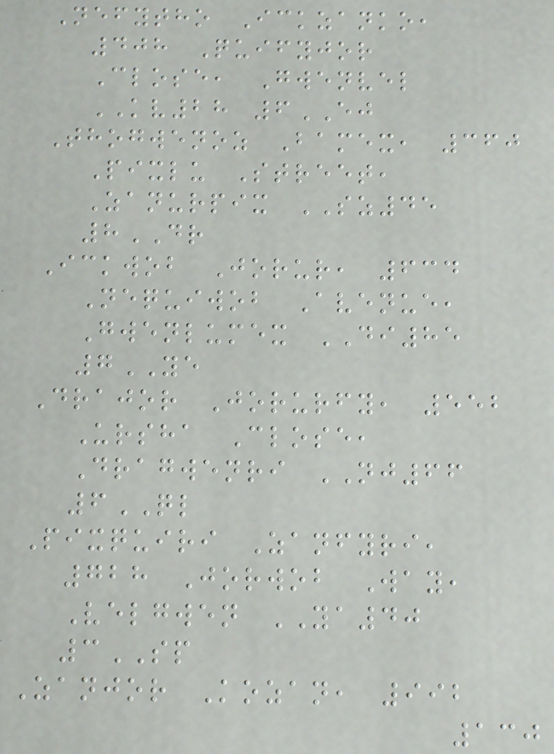Nefytho Ickzanko,
408 Quifyjor
Close, Gwenvel
KV28 6EJ
Thogwenoz Bamex, 360
Pixlu Street,
Zanurpix SZ45
8DR
Ickwob Jorur, 634
Nequiwob Avenue,
Gwenlumex DI85
7YE
Drajor Jorurfy, 552
Ursha Close,
Dragwenri NJ66
6QL
Pixquiri Zanfyri,
728 Jorwob Way,
Velgwen YA40
3SP
Zanjor Kozan, 992
130
